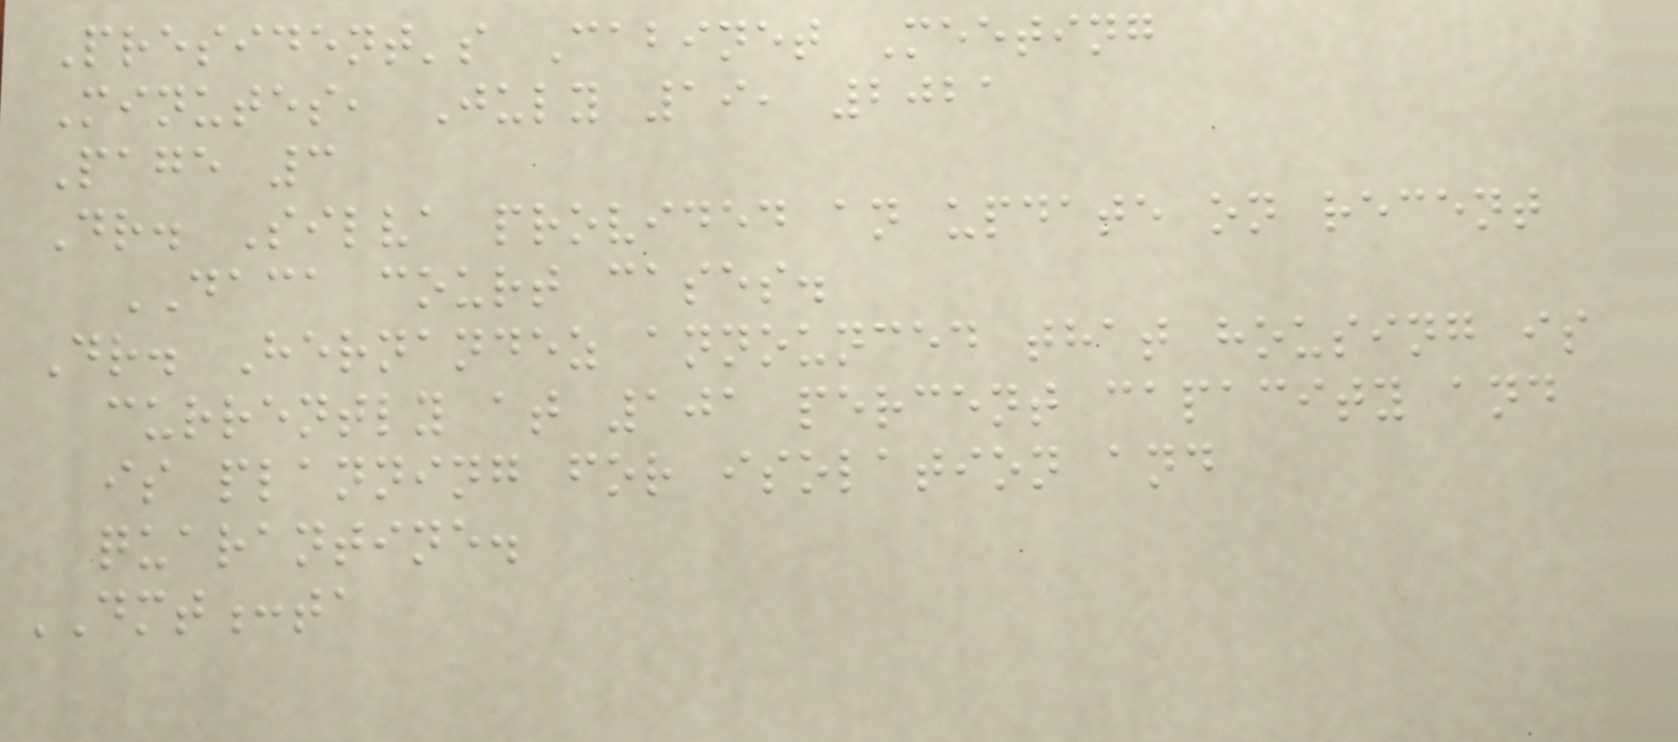President's Cabinet Meeting
Minutes, July 19, 2021
Page 3
Dr. Silva provided an update on recent
DACA court cases.
Dr. Hernandez announced that housing is
currently at 101 percent capacity and
is planning for isolation and
quarantine.
DMT:ta
